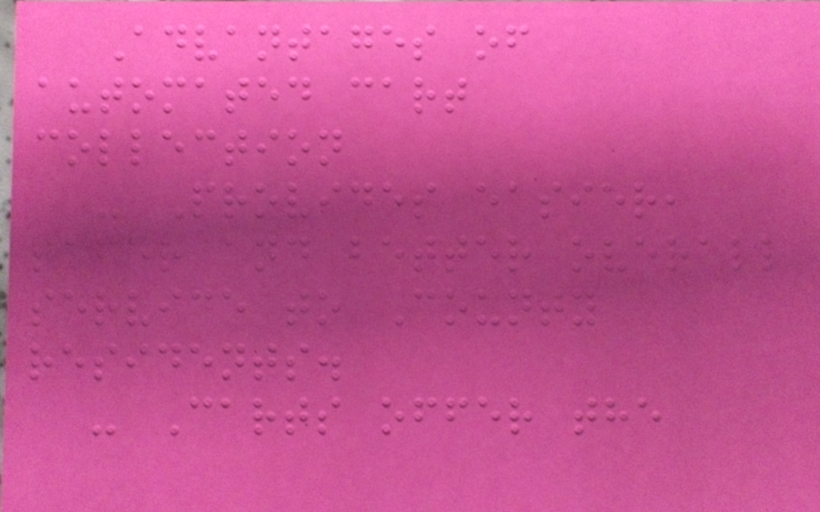Advantages of
automated cart
collection
- Provides easier,
safer and better overall
service to County
residents.
- Carts offer the
